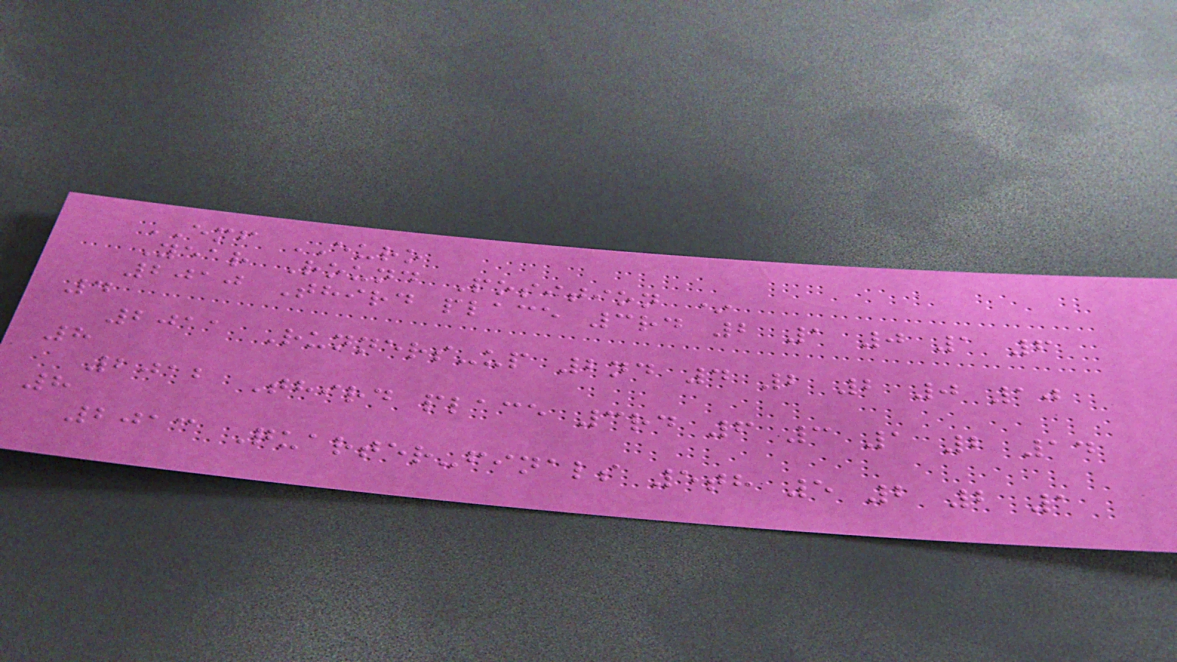EMF EURO
Year Round Position *
2010 Third place 3rd 2 1 0 1 6
4
2011 Runners-up 2nd 4 2 2 0 10
8
2012 Third place 3rd 6 3 1 2 14
8
2013 Quarter-finals 5th 5 2 2 1
